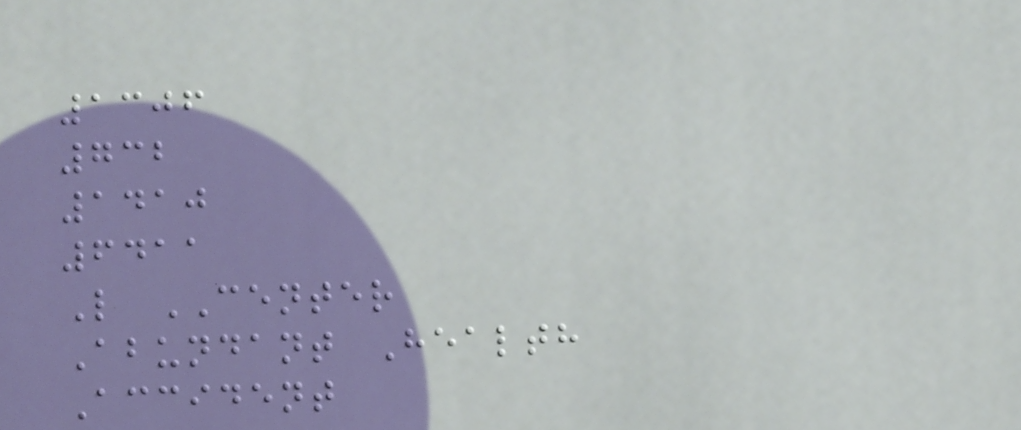1306
732
1410
6411
L CENTER
Abundant Health
Accident
